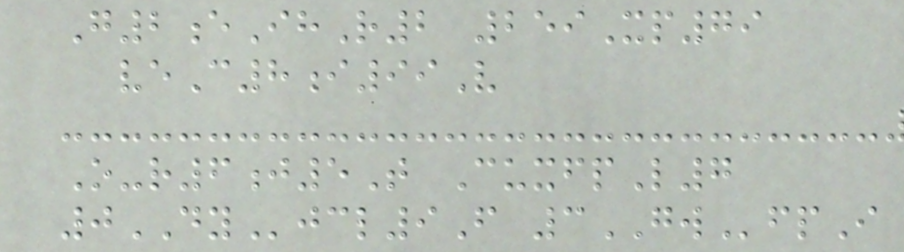G2eIhR2 259Xp79
veC8i99V
O-r6j5T CuxfpL7
0DYjcl9F 3GWfpI
